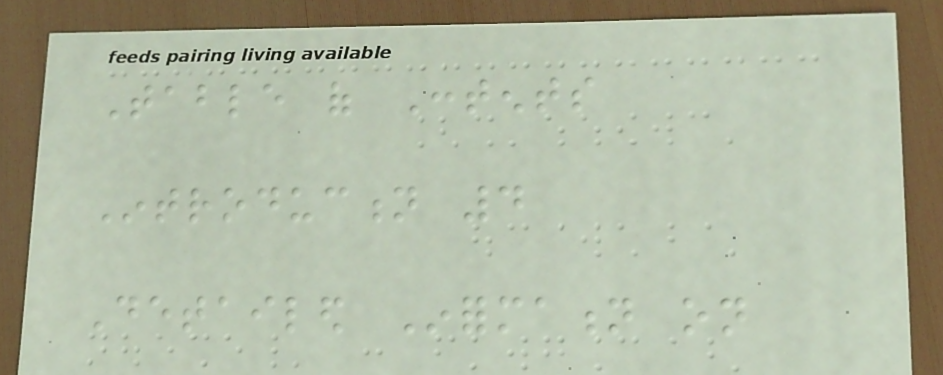Table of Contents
Introduction 4
Detailed Information on
